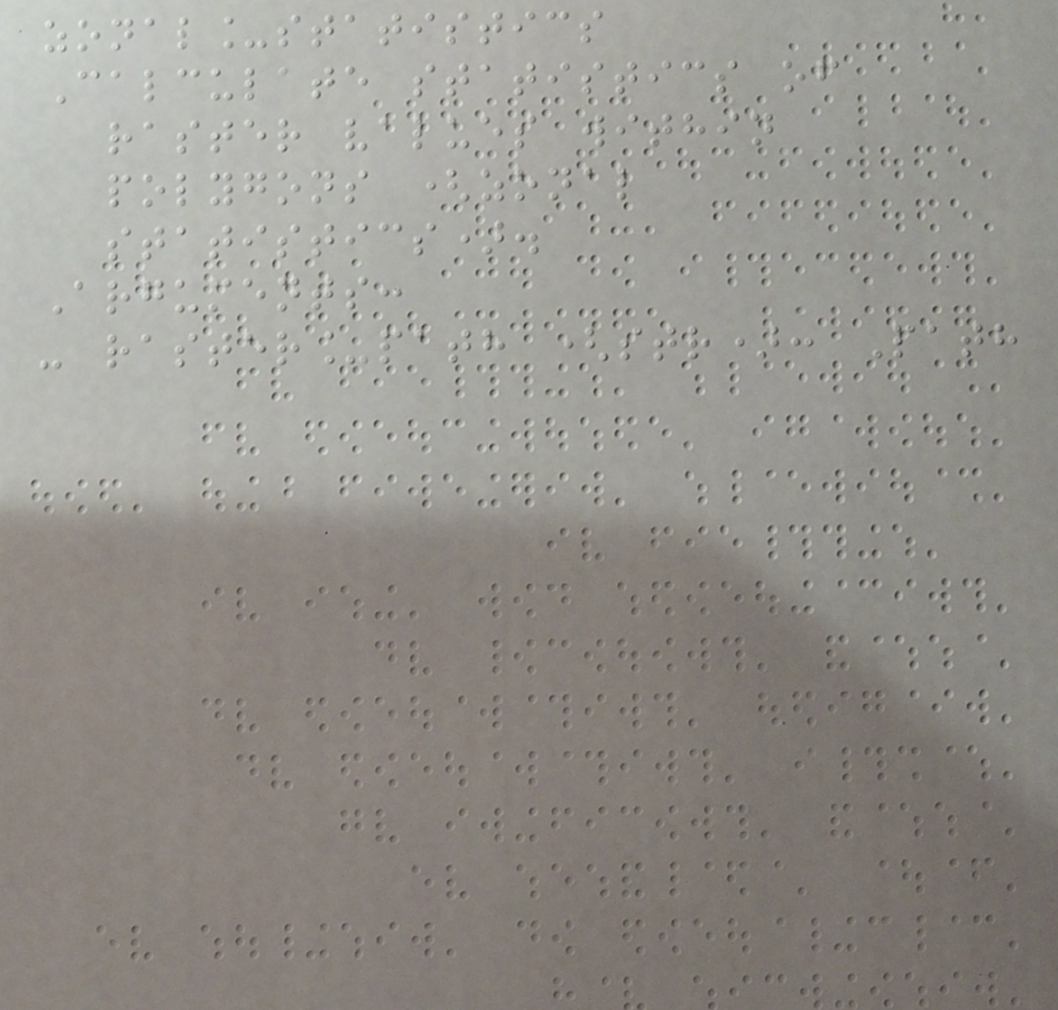zonal_statistics
Calculate statistics of
raster values within
polygons (zonal
statistics).
Arguments:
- raster_path (str): Path
